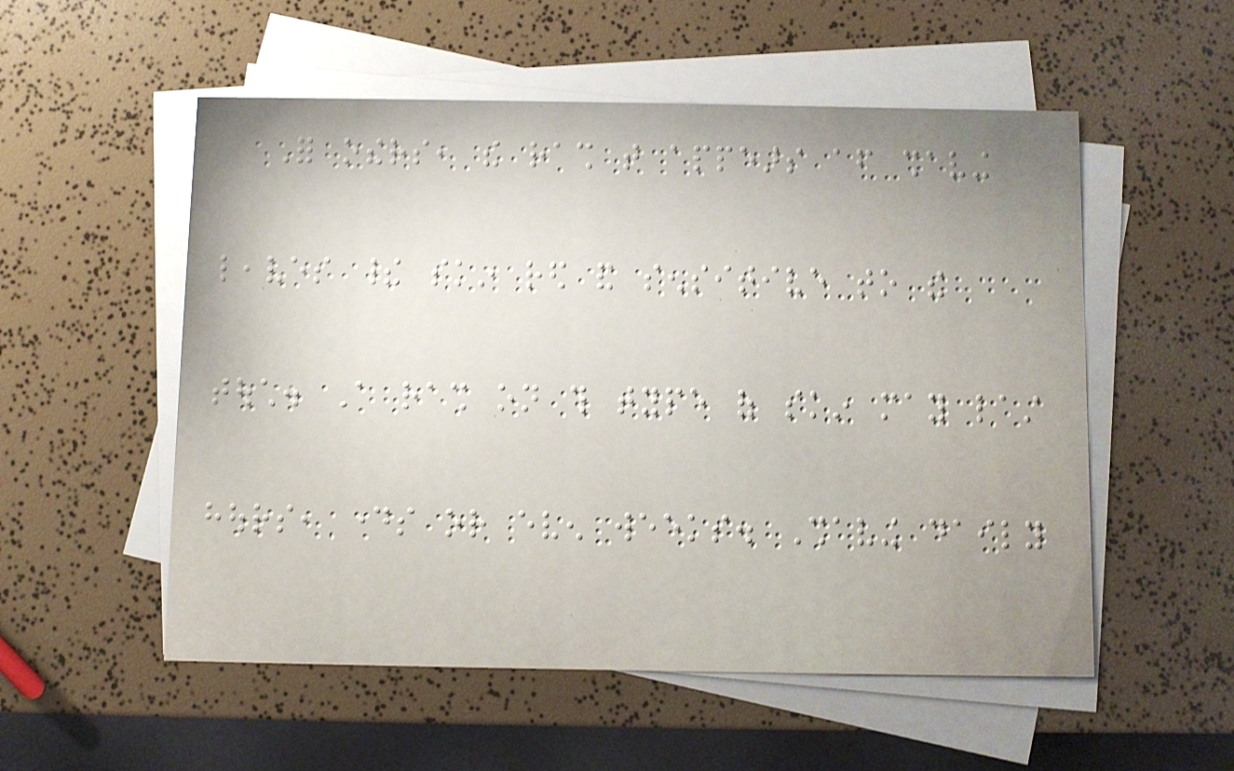For others, the rash that appears after shaving
leaves their skin red and sensitive to the
touch. A rash on this type of skin may last
hours, days or even weeks. Shaving daily
